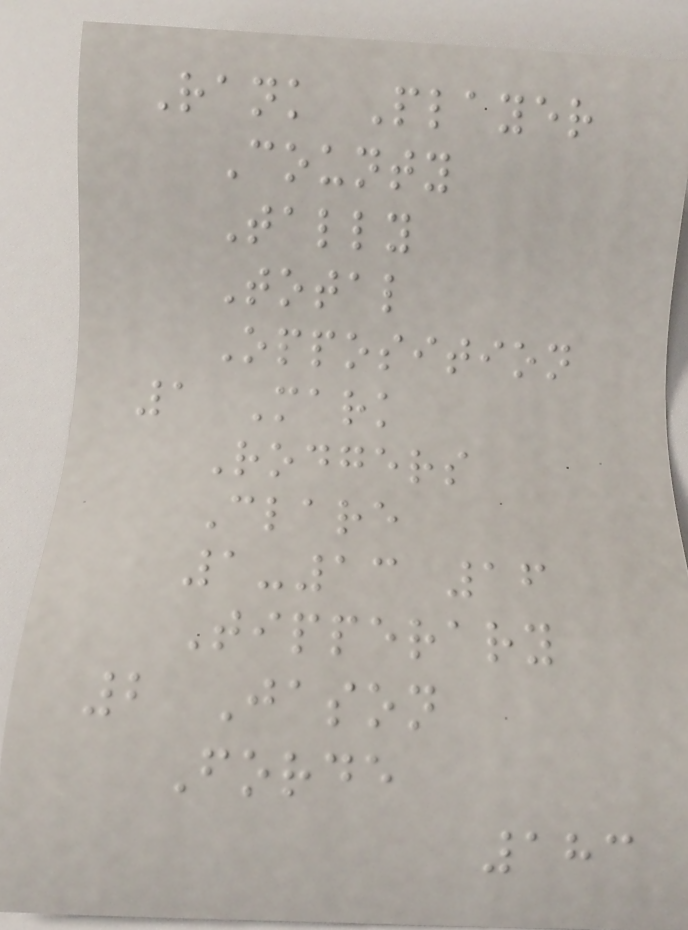Rank Player
County
Tally
Total
Opposition
1 Mark
Rodgers
Clare
1-13 16
Tipperary
2 Jason
Forde
183
